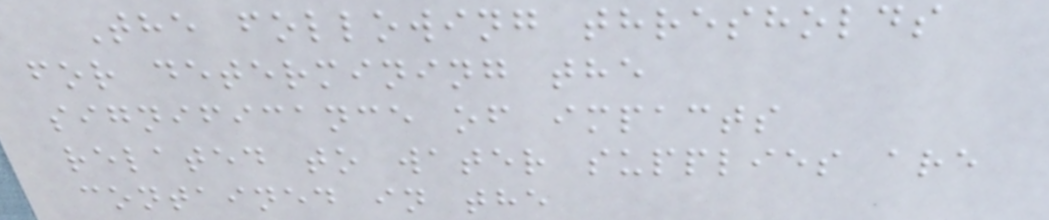The following thresholds
for determining the
significance of impacts
related to water supplies are
contained in the
